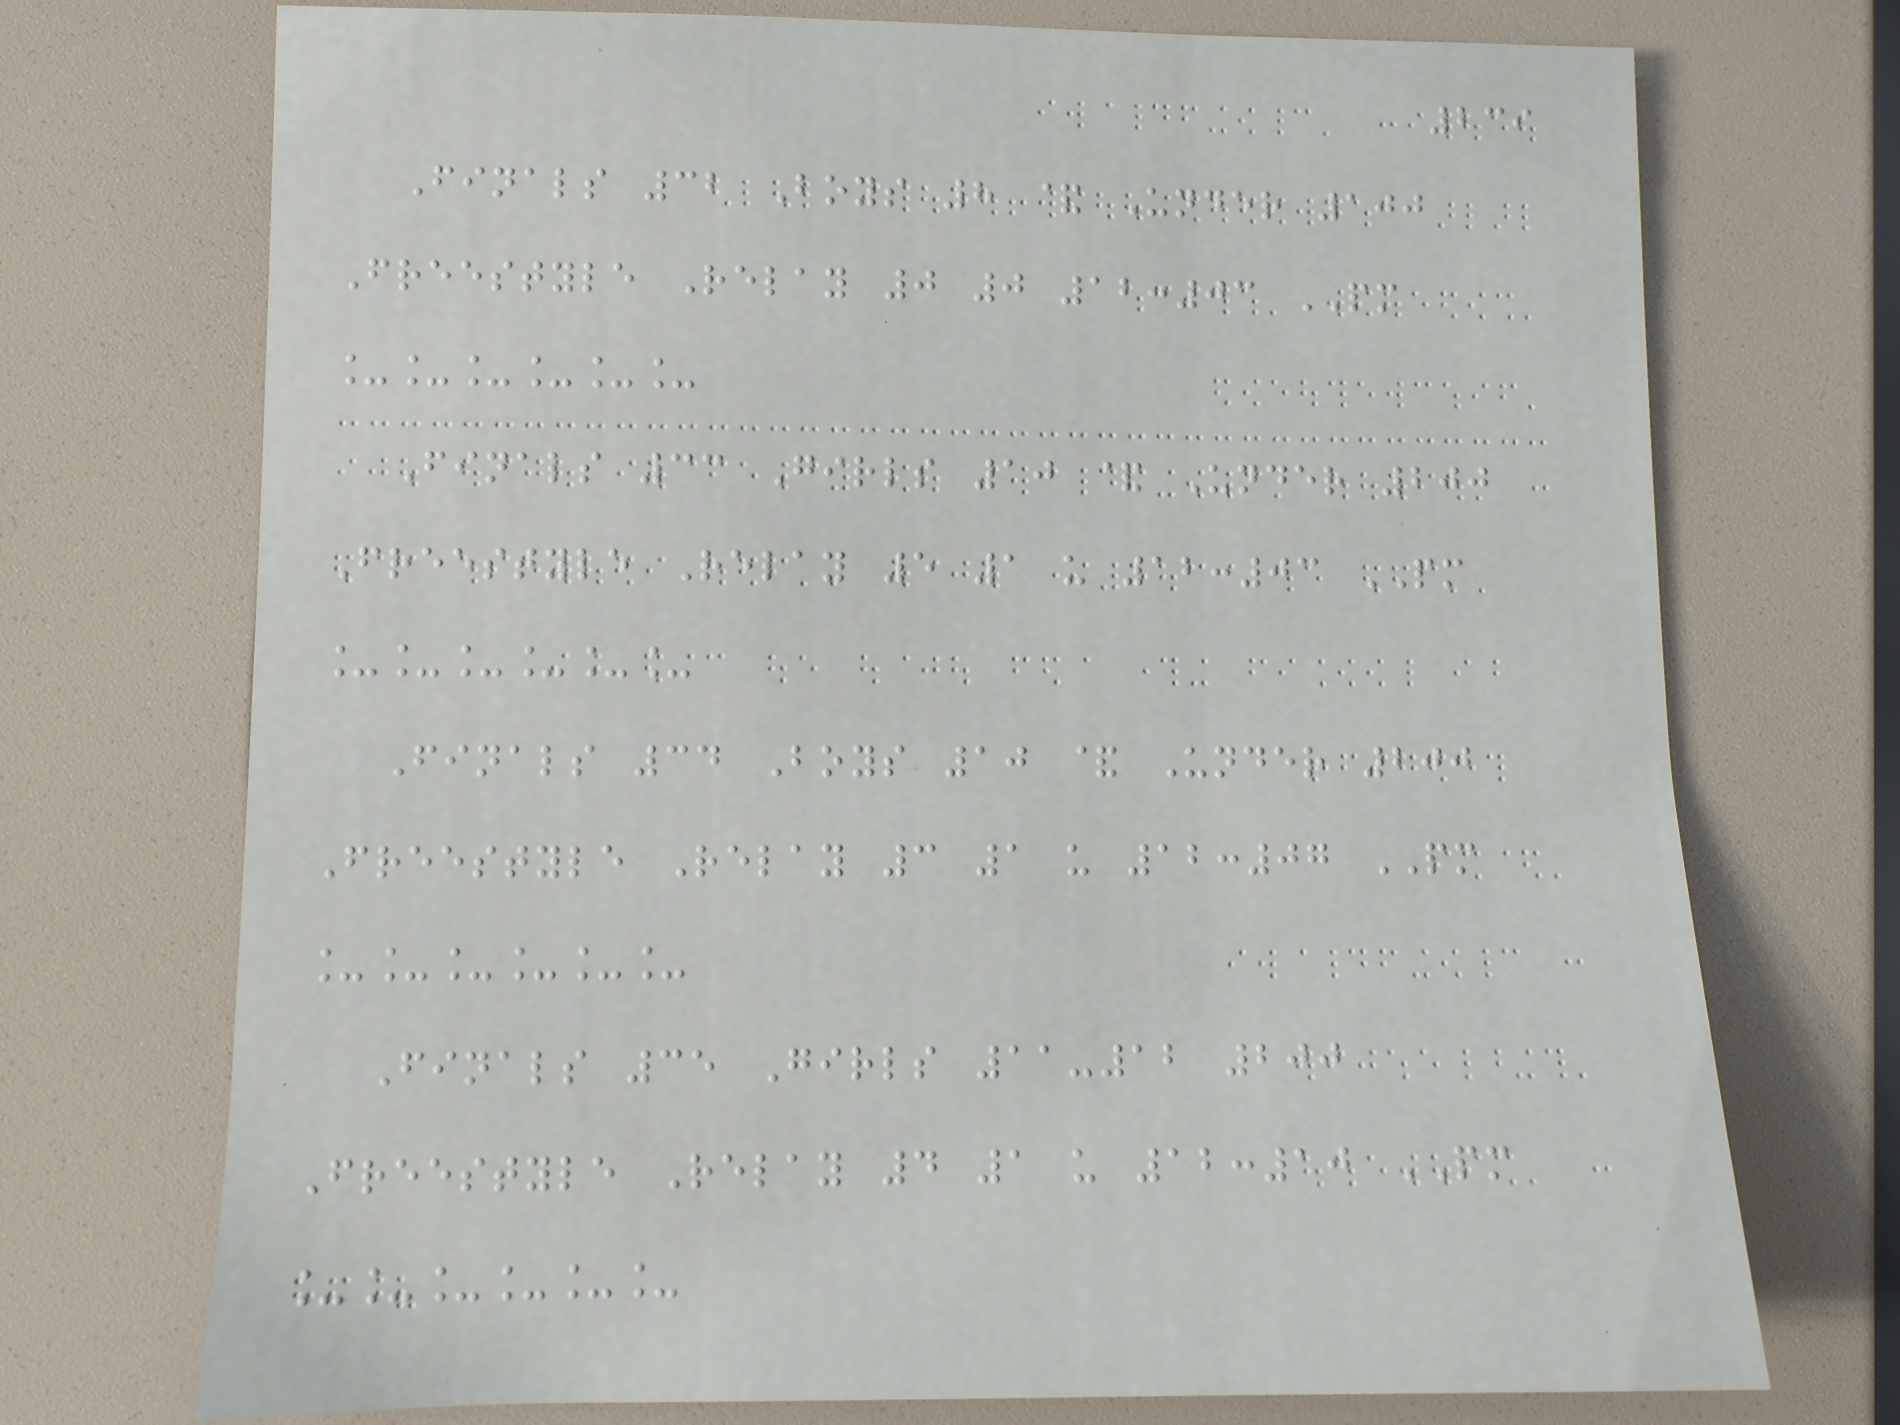239
Finals 32 Boys 8 & Under 100
Freestyle Relay 0 0 12:03 PM
______
Finals 33 Girls 10 & Under 200
Freestyle Relay 5 1 u 12:03 PM
______
Finals 34 Boys 10 & Under 200
Freestyle Relay 3 1 u 12:07 PM
______
Finals 35 Girls 11-12 200
Freestyle Relay 4 1 u 12:10 PM
______
